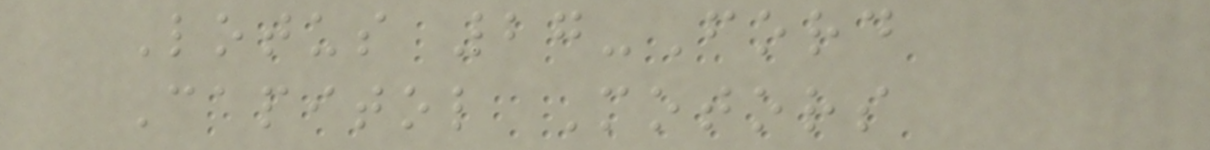Lotus 27-Ford
Capitol Motors
